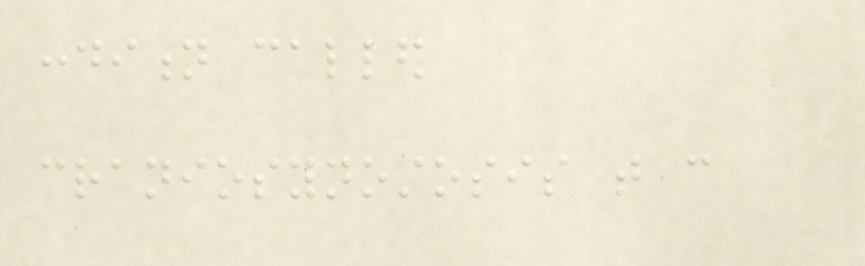condition called
craniosynostosis that can
